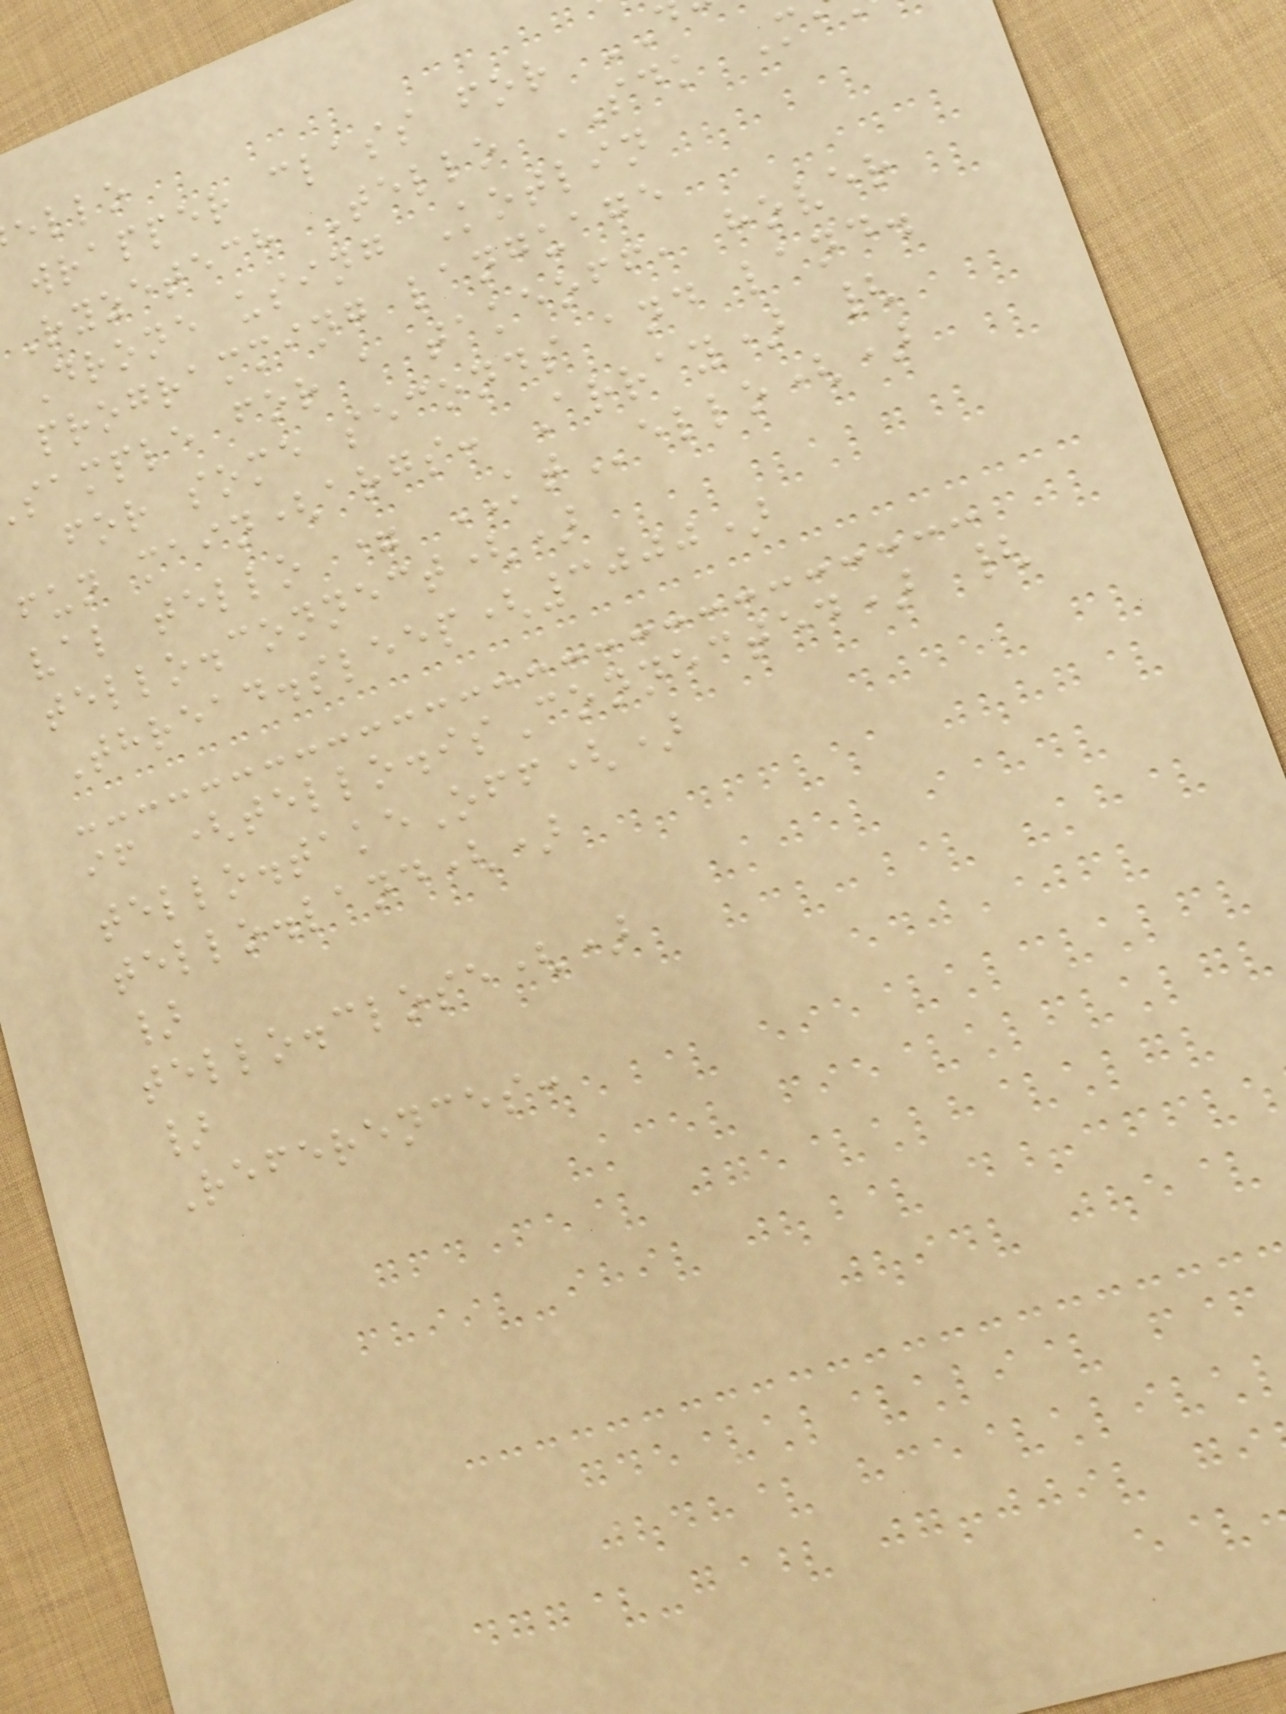ello
wrapper class for
Ryzetech Tello SDK M
Drone using Kotlin
programming language
sample for a takeoff, hover
for some seconds and land.
fun main(args: Array) {
val tello = KTello()
tello.connect()
Thread.sleep(3000)
if (tello.isConnected) {
tello.takeOff()
tello.land()
}
tello.close()
}
References:
